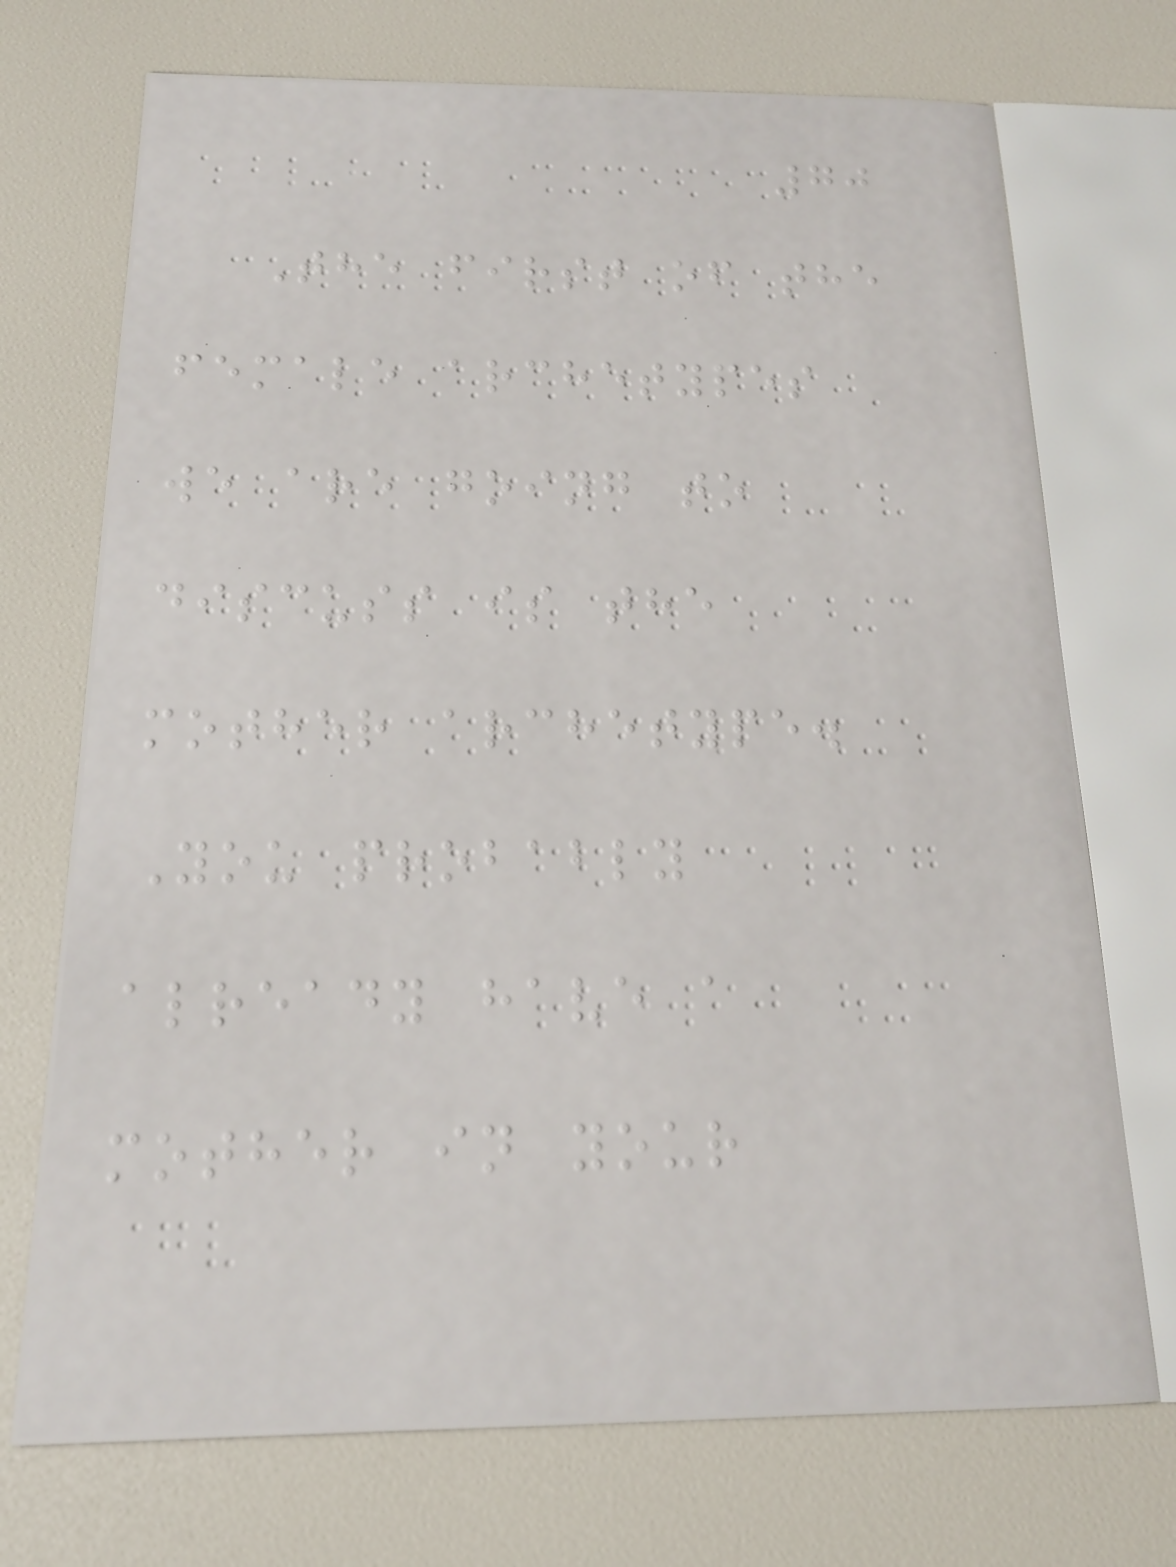70
The first of the
female archetypes
we are going to
discuss is the
mother archetype.
You probably
already have a
mother in your
